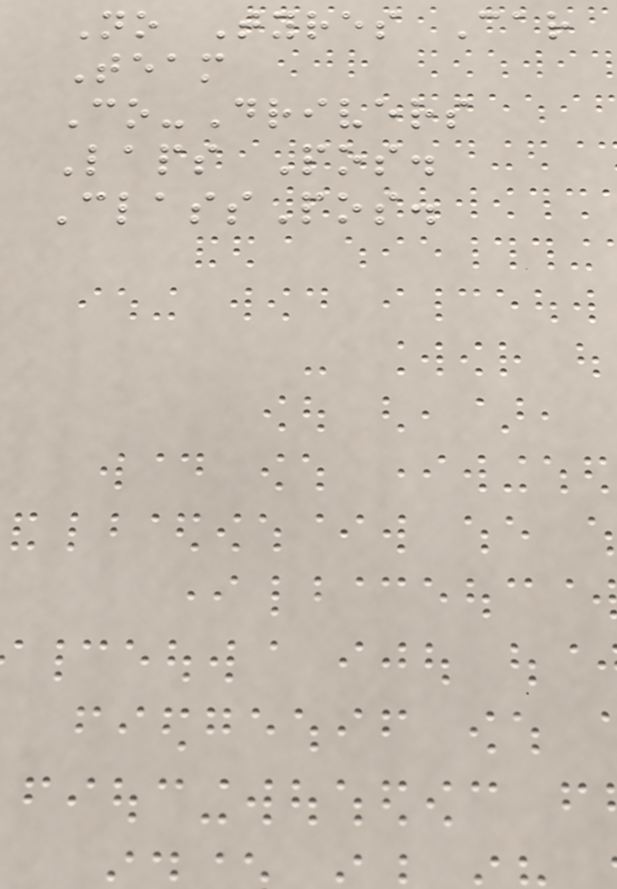No Tyres Car
Team
Co-Drivers
Laps Pos.
ClassPos.
